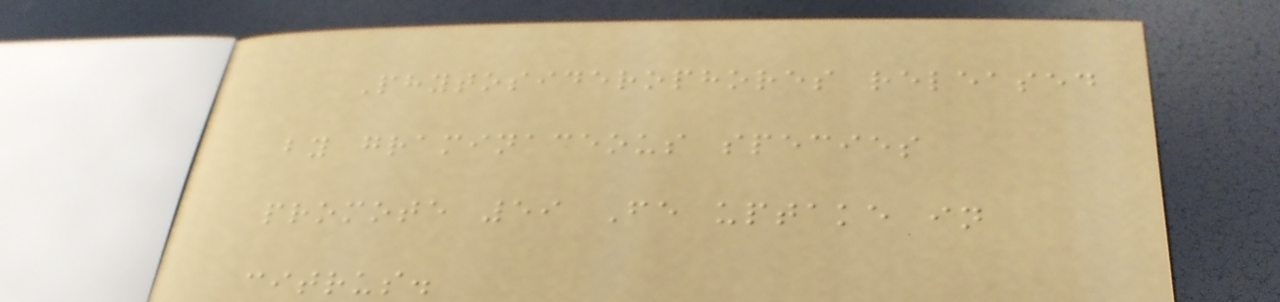Phytosiderophores released
by graminaceous species
promote 59 Fe uptake in
citrus.
